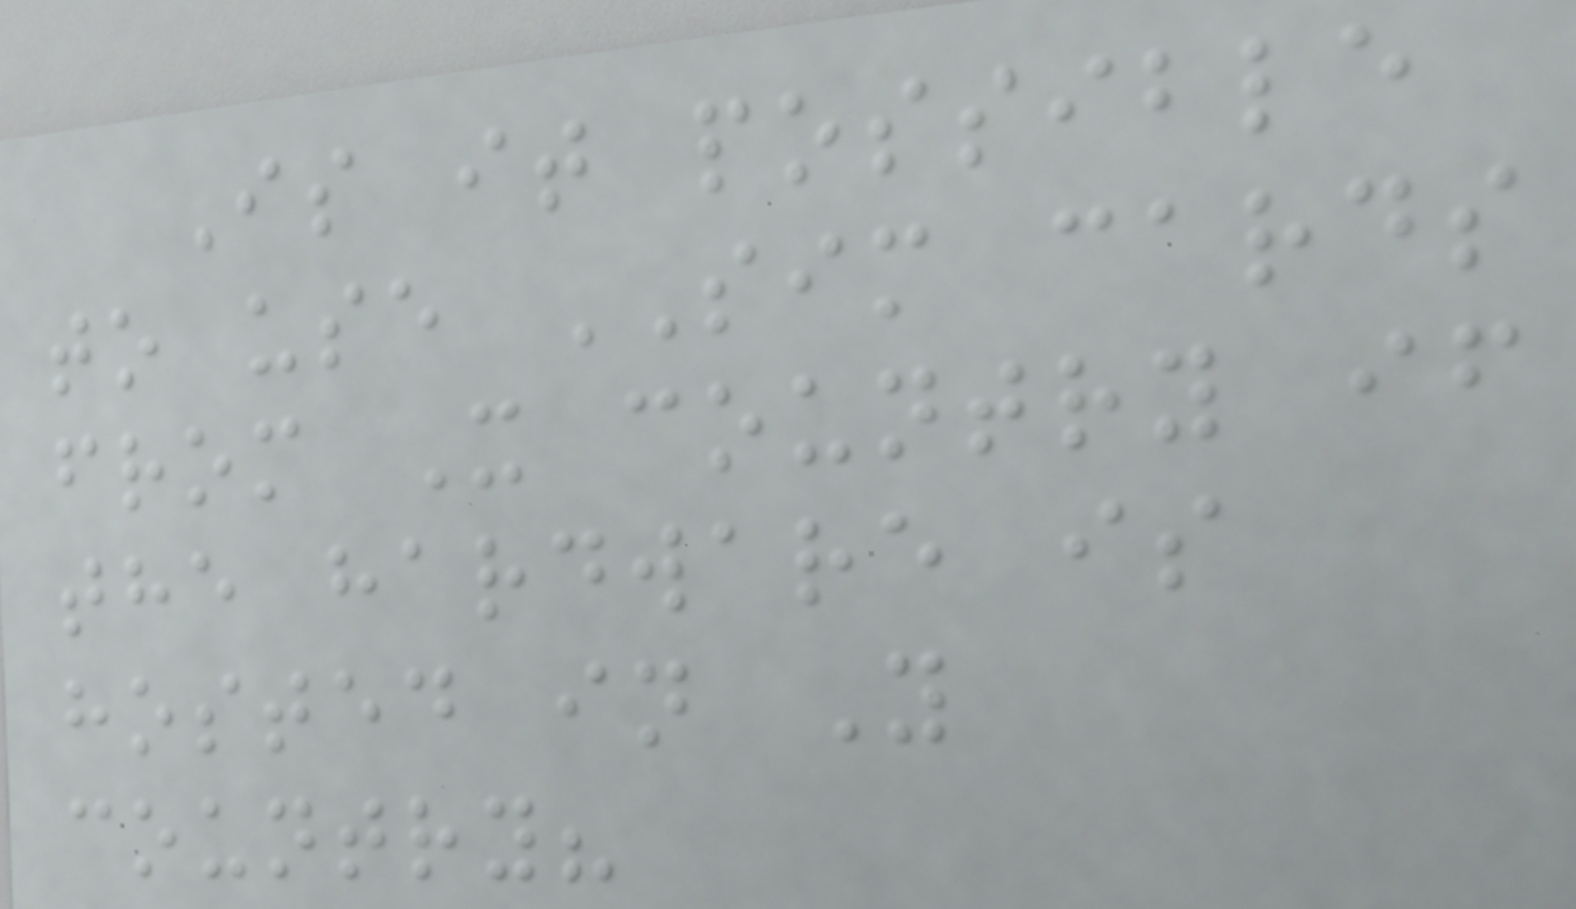Is it possible
to use SIM cards
from X country if
the hardware is
hosted in Y
country?
